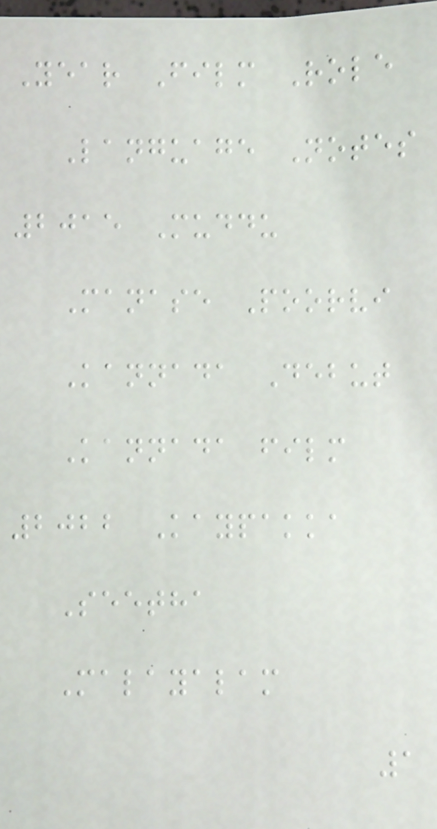Year Film Role
Language Notes
2015 Muddu
Manase Poorvi
Kannada Debut
Kannada film
2022 Kaypakka
Seetha
Malayalam
1
